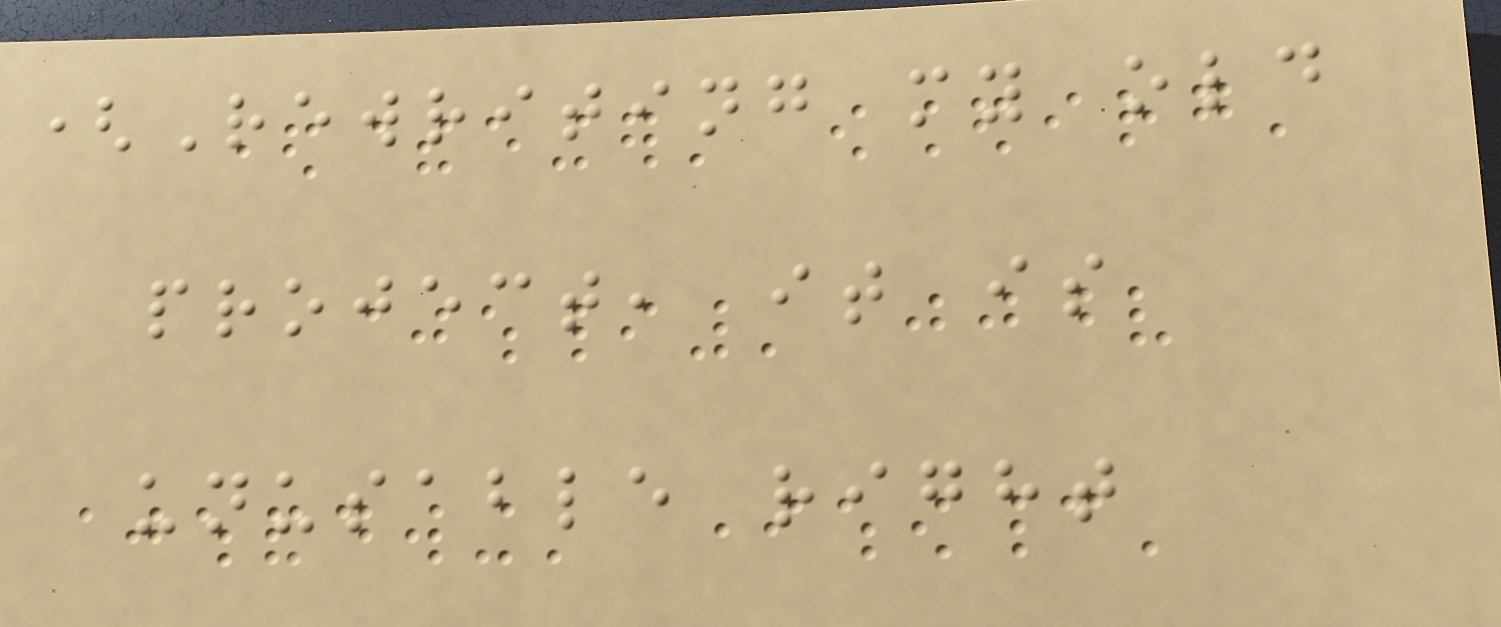(Rewriting my old
project, it is
unusable right
